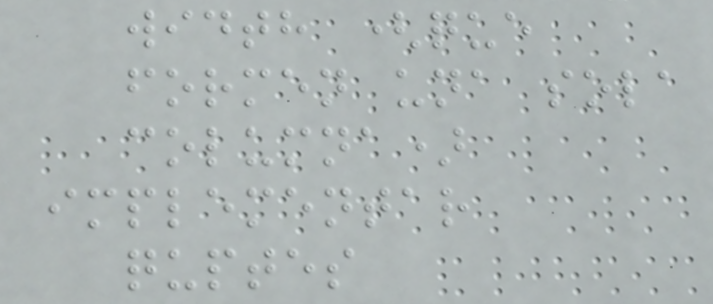width (que
formen una sola
columna)
implementar
quptes
